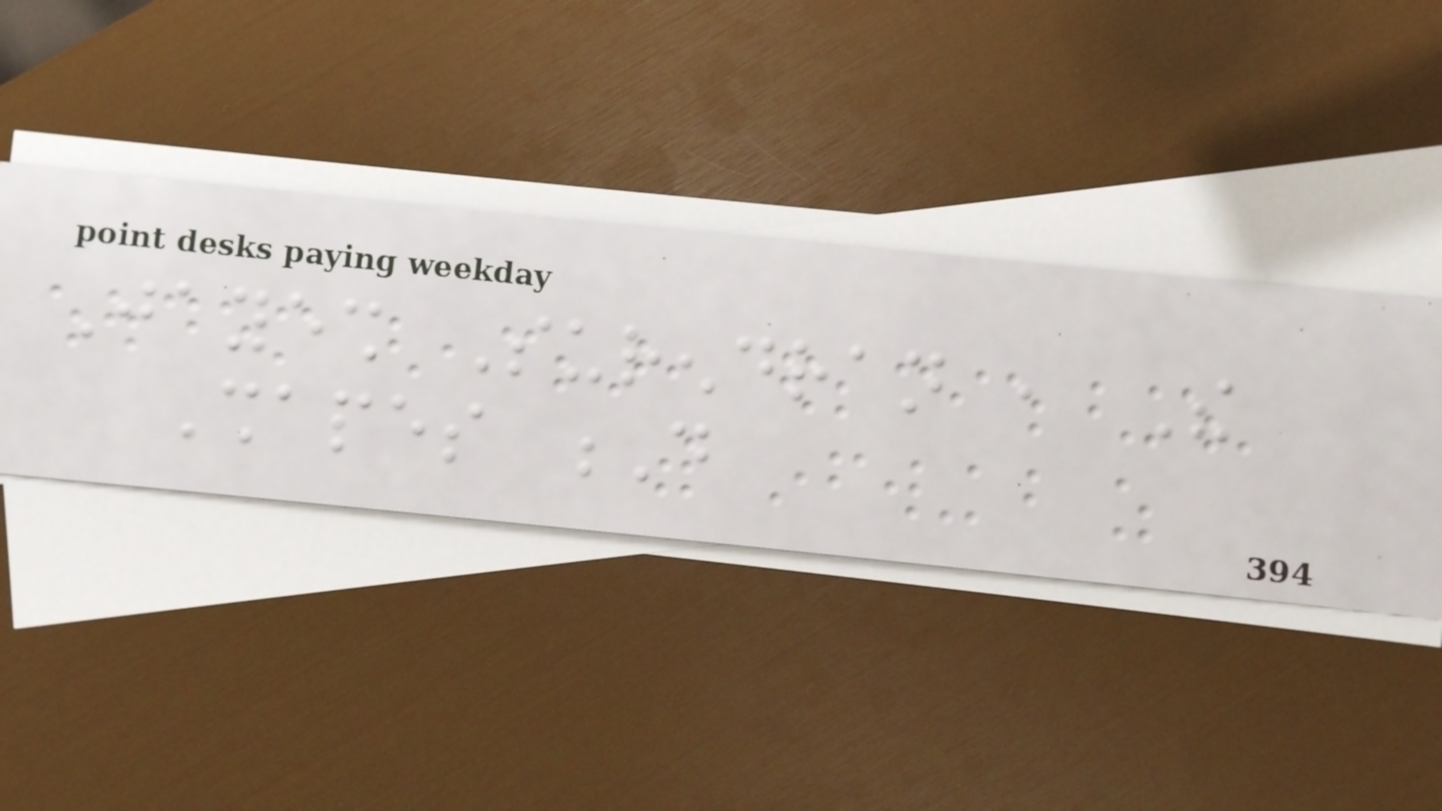Jayesh Surendran , The
Shapes D
